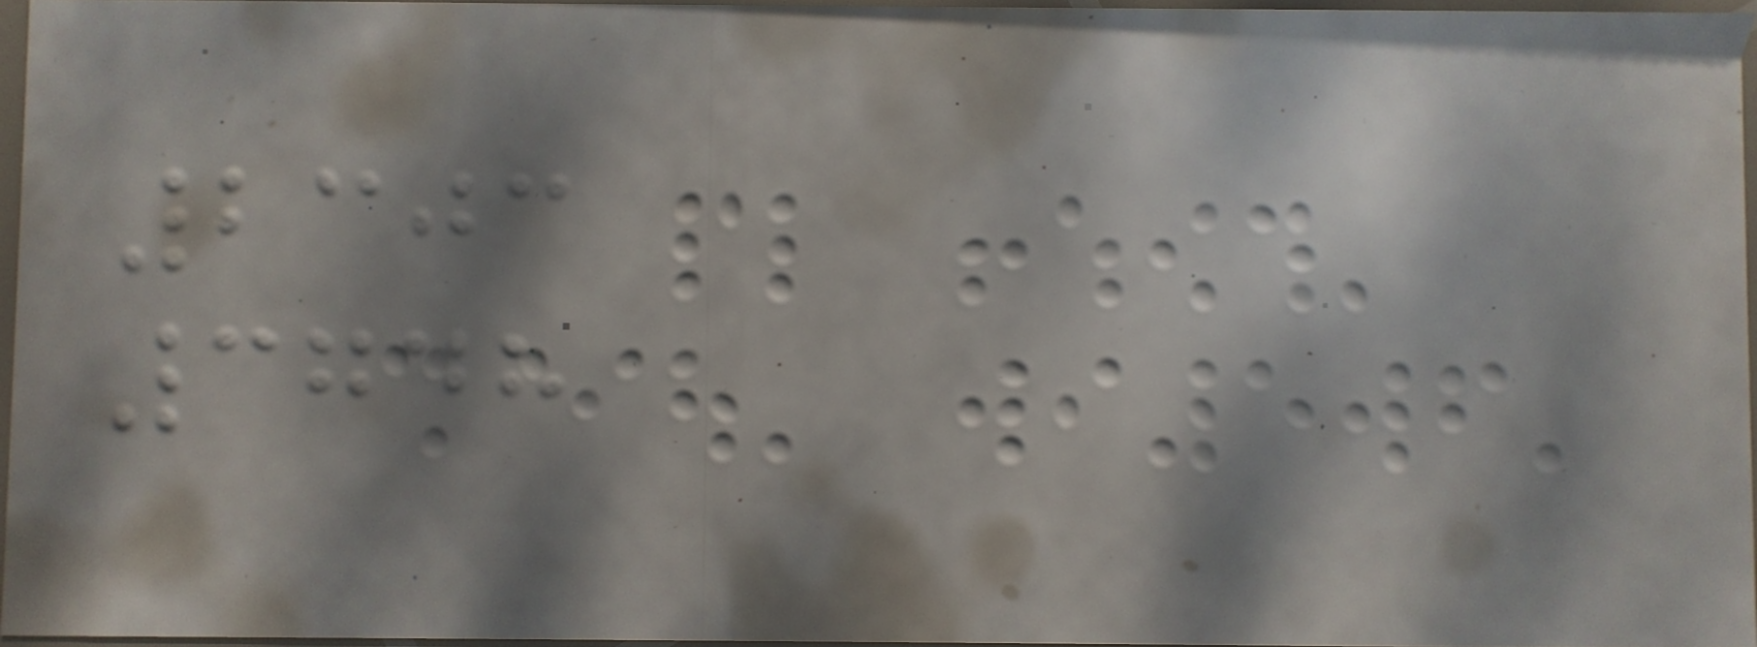2303
3748
